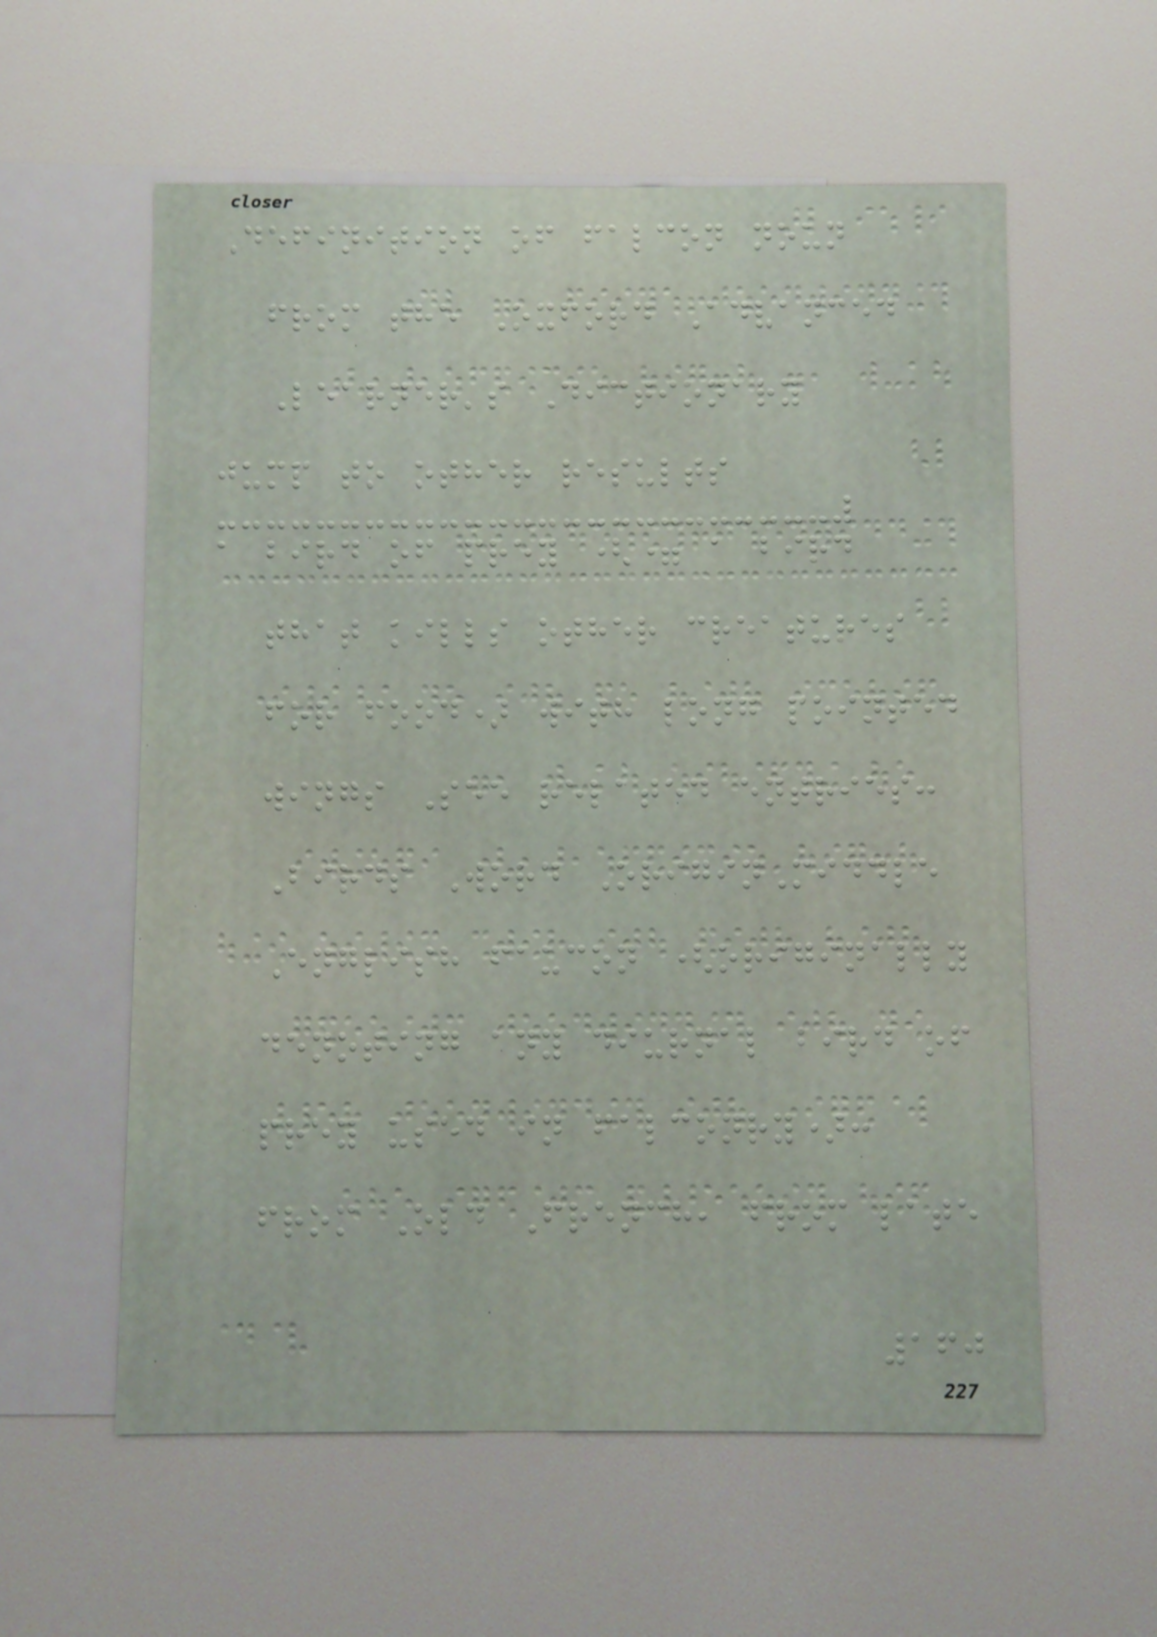Definition of falcon noun
from the Oxford Advanced
Learner's Dictionary
jump to other results
a bird of prey (= a bird
that kills other creatures
for food) with long pointed
wings See related entries:
Birds Word OriginMiddle
English faucon (originally
denoting any diurnal bird of
prey used in falconry):
from Old French, from late
160
